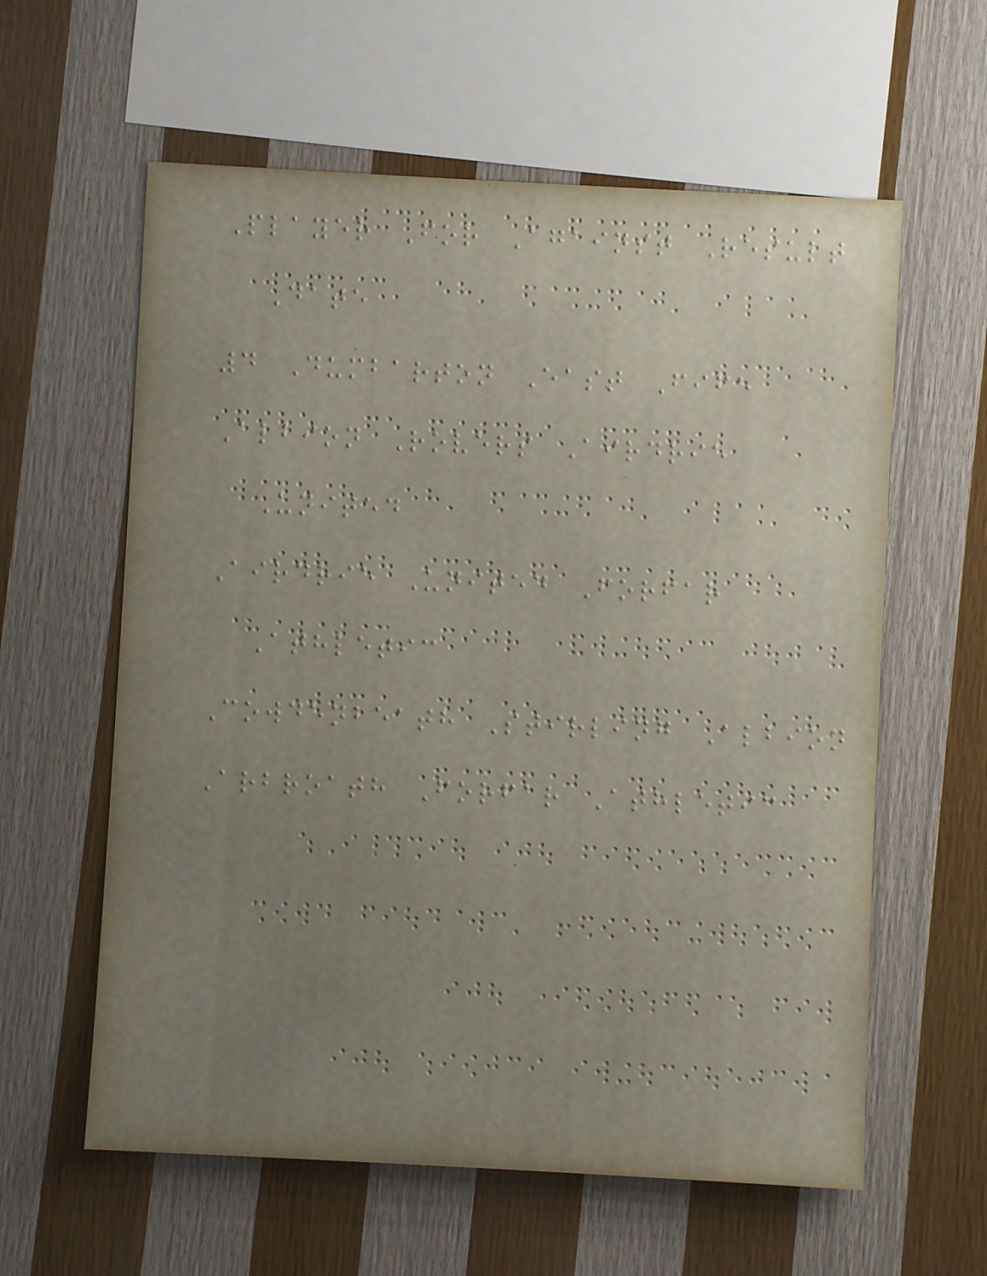Player For Against Result
Date
4 Dumbarton East Fife
Albion Rovers Airdrie
United
Airdrie United Forfar
Athletic
Cowdenbeath Stirling Albion
Arbroath Forfar Athletic
